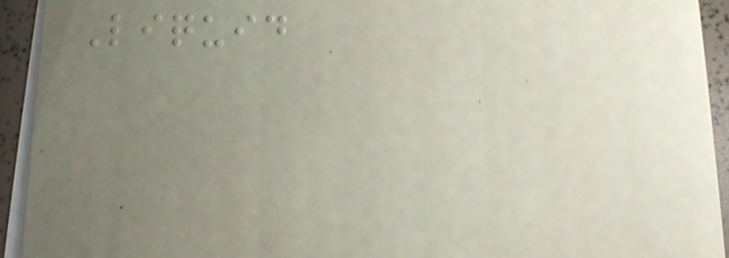Liquid
